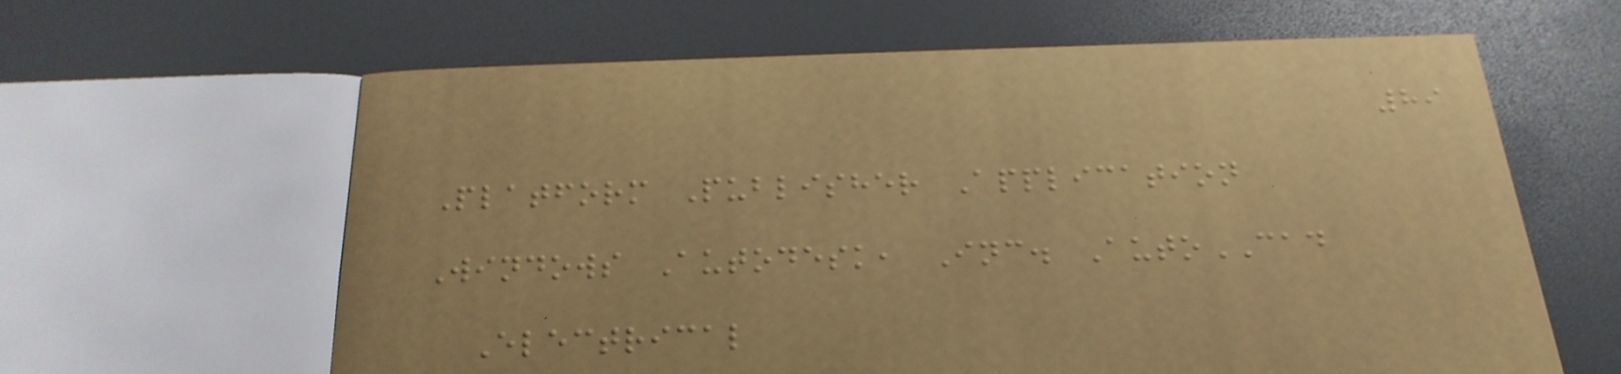89
Platform Publisher Application
Windows Autodesk, Inc. AutoCAD
Electrical
